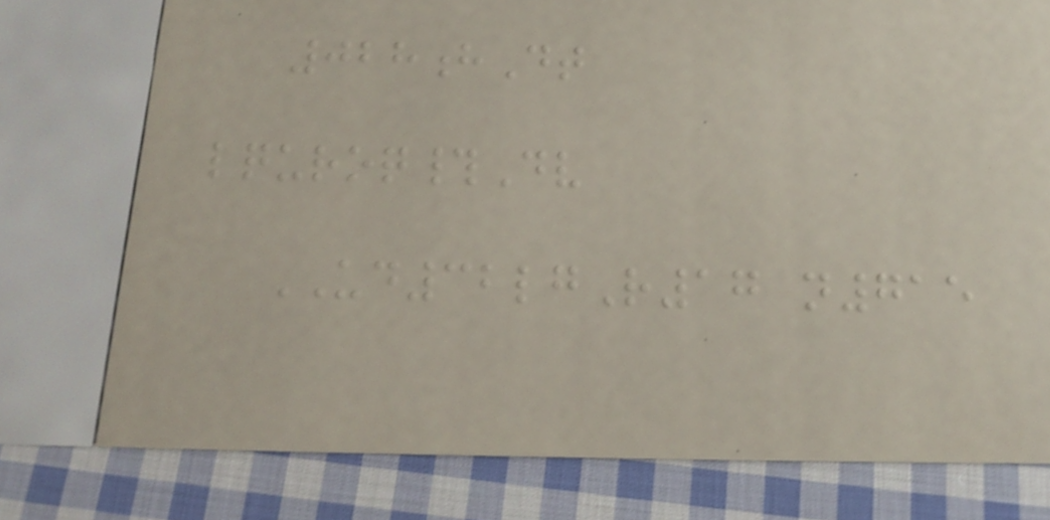028hDt
lquroq#Dv
UD32lgR17 n715
